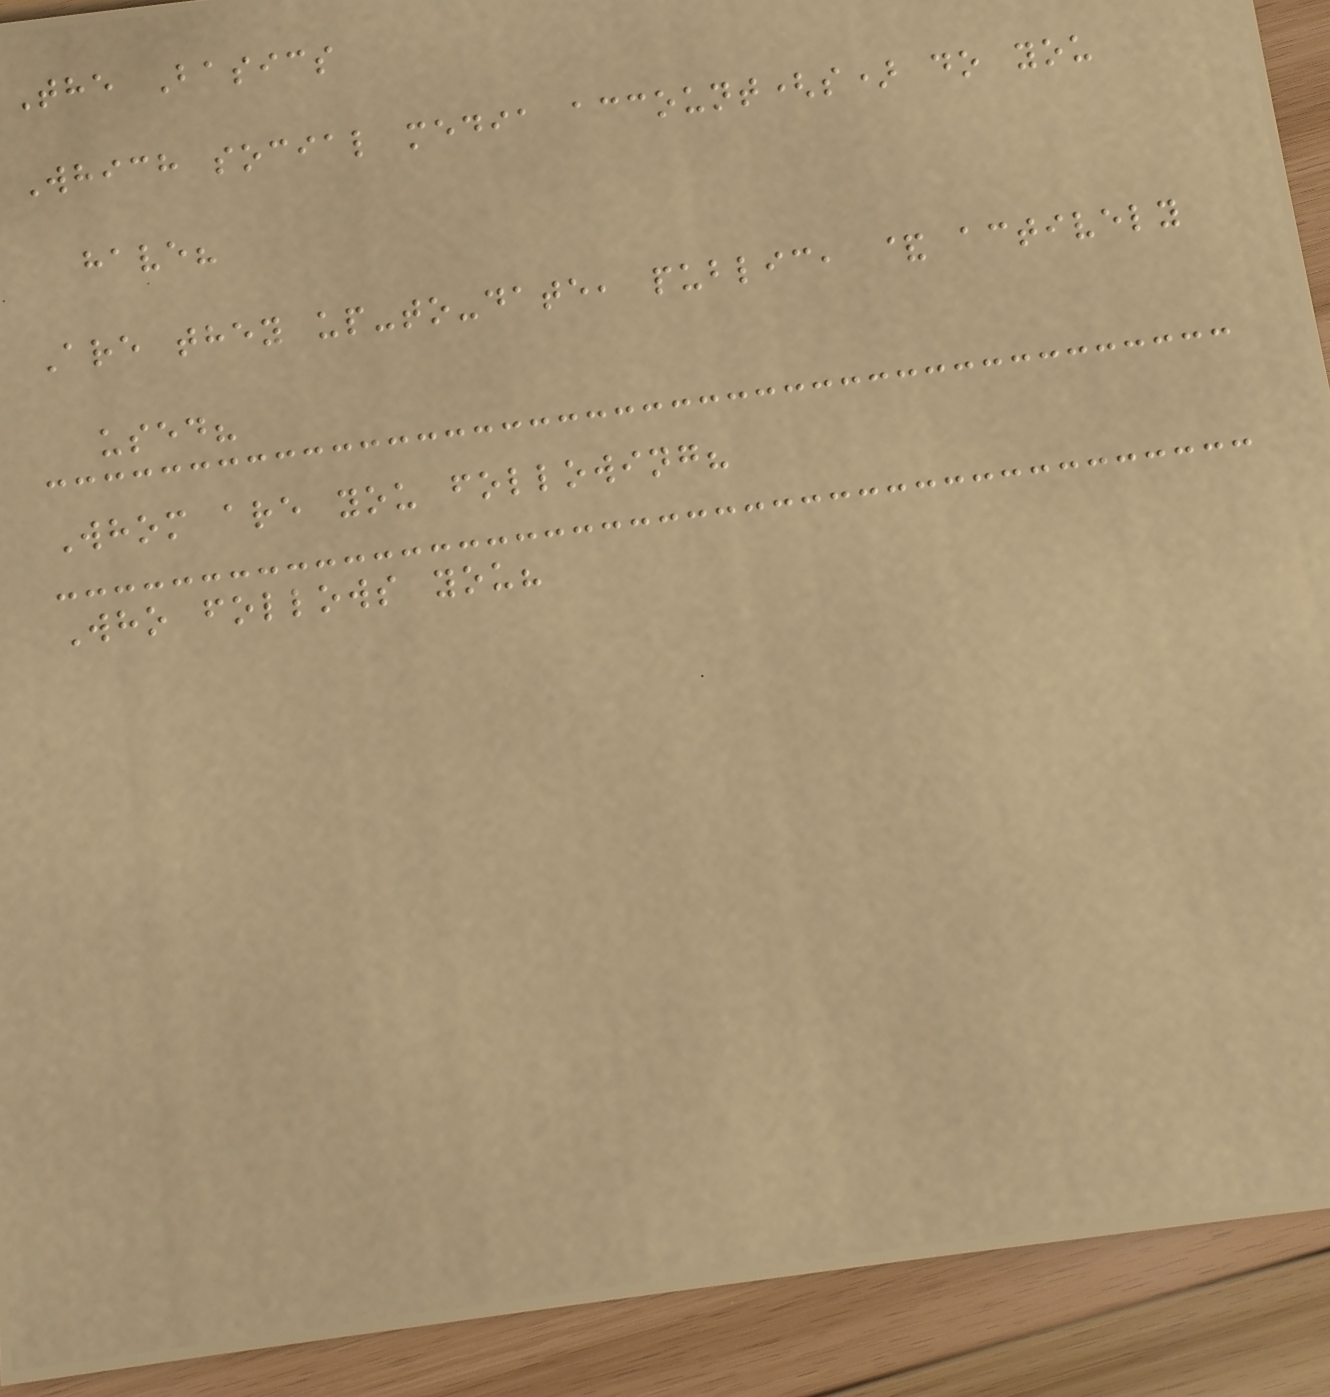The Basics
Which social media account(s) do you
have?
Are they up-to-date, public, & actively
used?
Whom are you following?
Who follows you?
